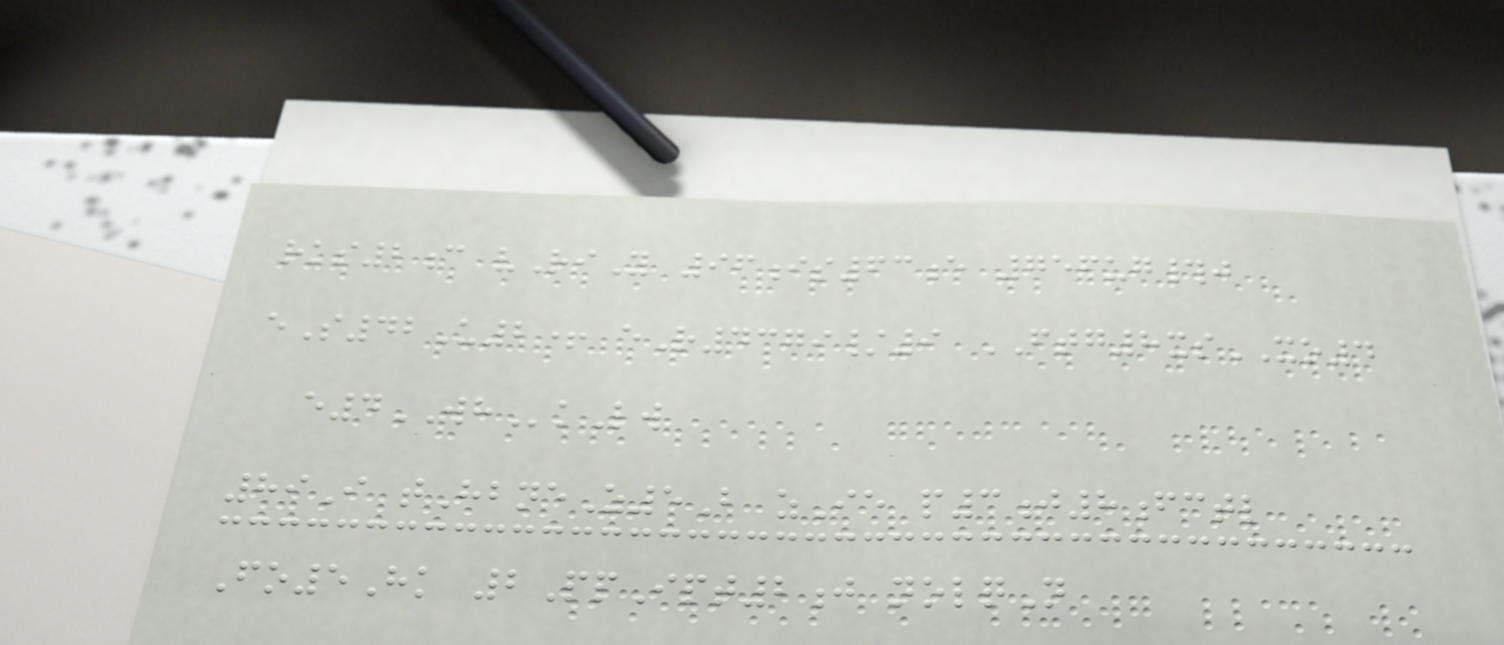rks2c vRiY 96is63e 756ug#j
eS42U2+ eR4379/9 FTG8xsXO4
e4WHkLw
89I tHbneZ5B zIe p3j8fctl
Fo5Hk 2PpIpt2j nolqN
